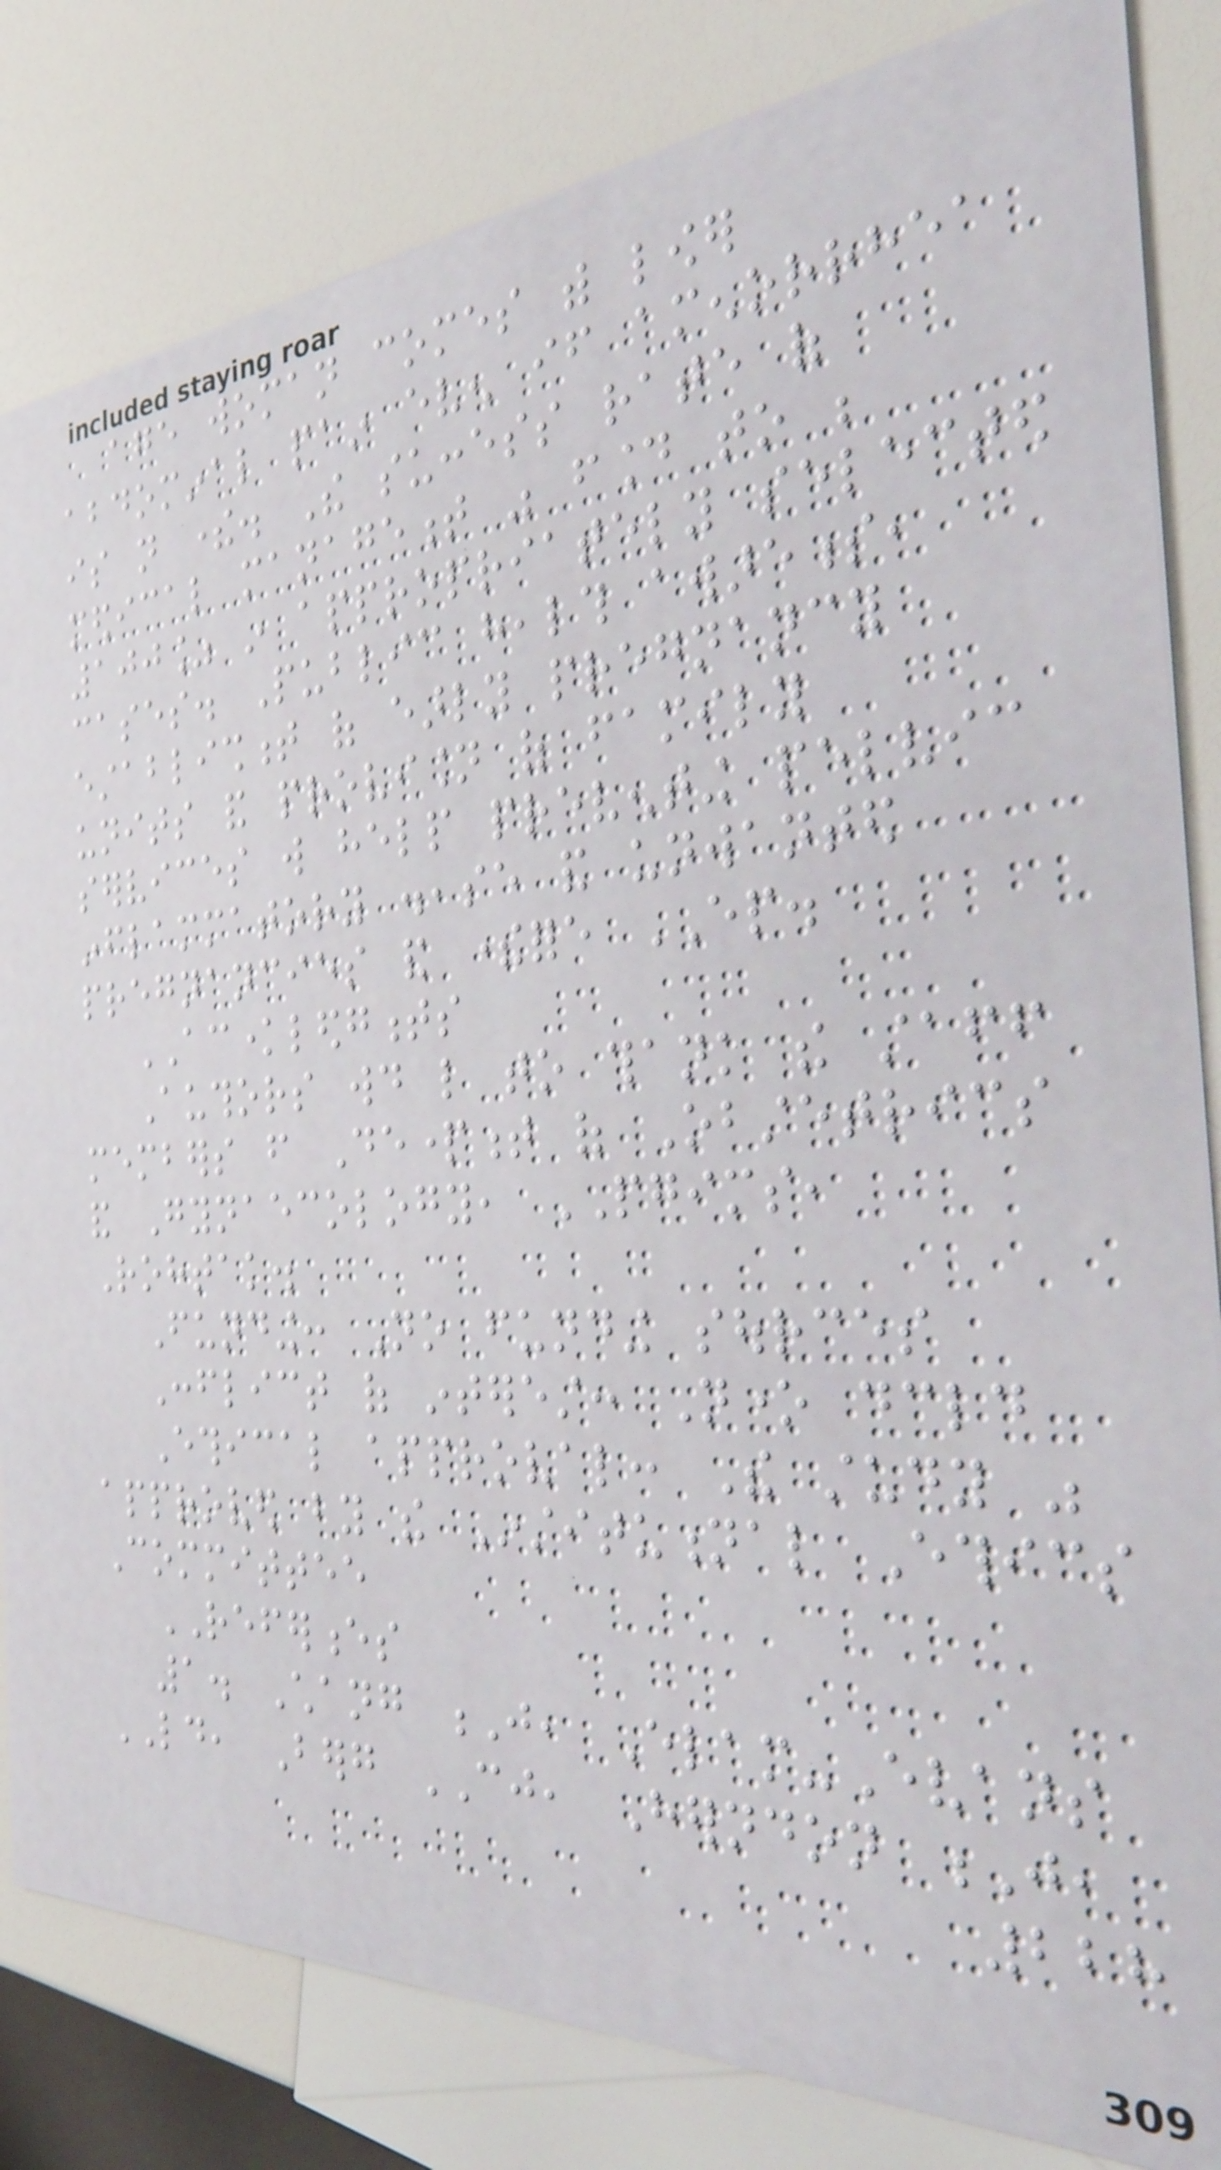age woman comes with lower
abdominal pain even if amenorrhea
is not there. The success rate of
medical management was found to be
100% in appropriately selected
cases. Public health awareness,
establishment of early pregnancy
units and provision of family
services will help preventing pelvic
inflammatory disease and unwanted
pregnancies and therefore EP.
ACKNOWLEDGMENTS
Authors would like to thank the staff
members from Department of Obstetrics
and Gynaecology, PGIMS,
Rohtak.
Funding: No funding sources
Conflict of interest: None declared
Ethical approval: The study was
approved by the Institutional Ethics
Committee
REFERENCES
1. Chang J, Elam-Evans
LD, Berg CJ, Herndon J,
228
